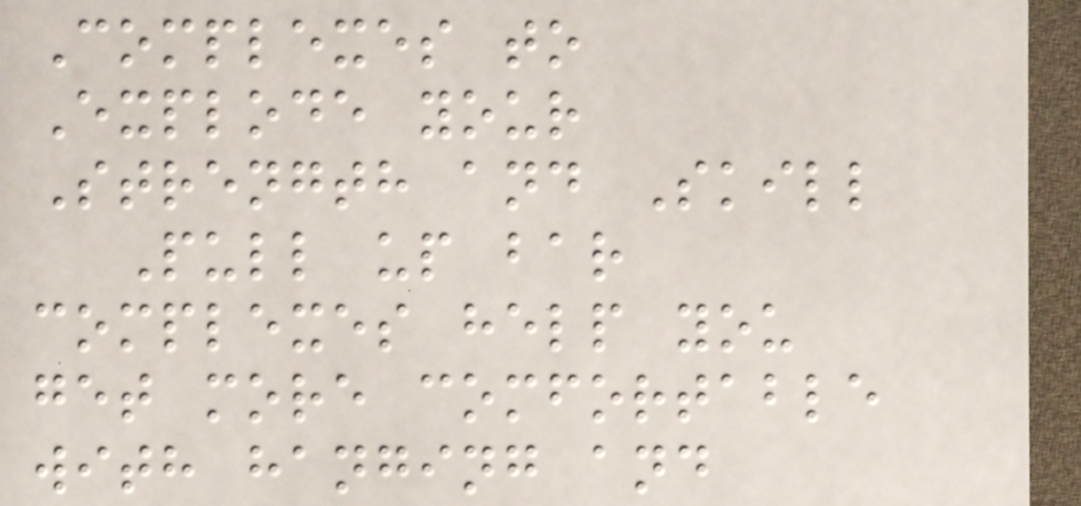Complexes to
Explode your
Strength and Skill
Pull up bar
complexes help you
get more comfortable
with hanging and
